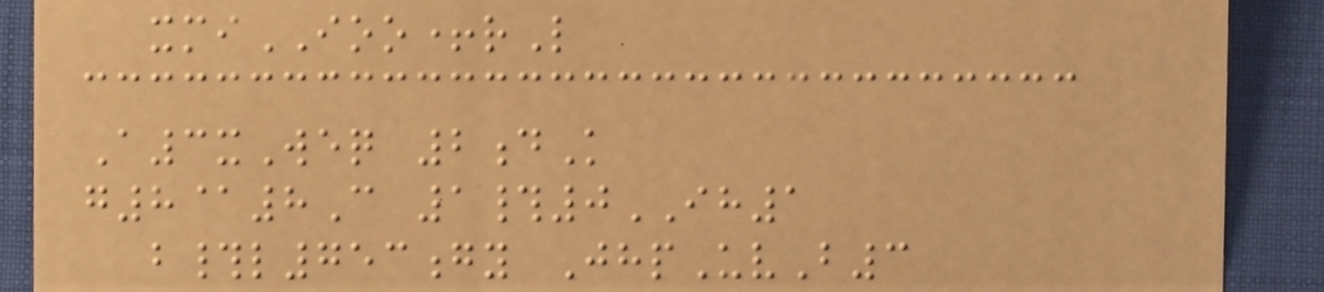xmiIOO+rL
A3xWeq 2dK
g8@8C 1#0IH1
b#l753gy JhpUvB3
